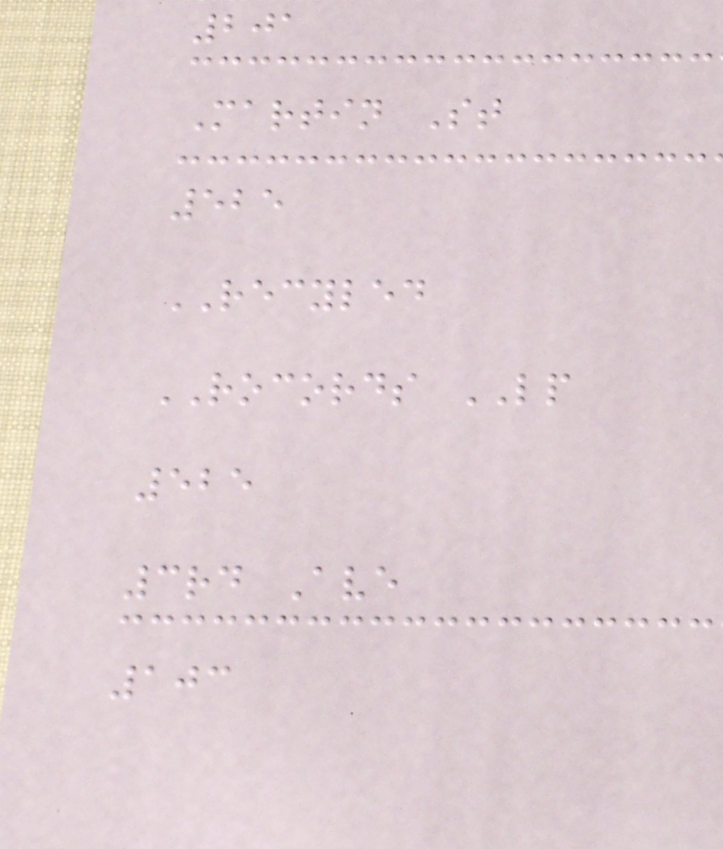201
Martin St
525
RECYLED
ROCORDS LP
525
3rd Ave
103
